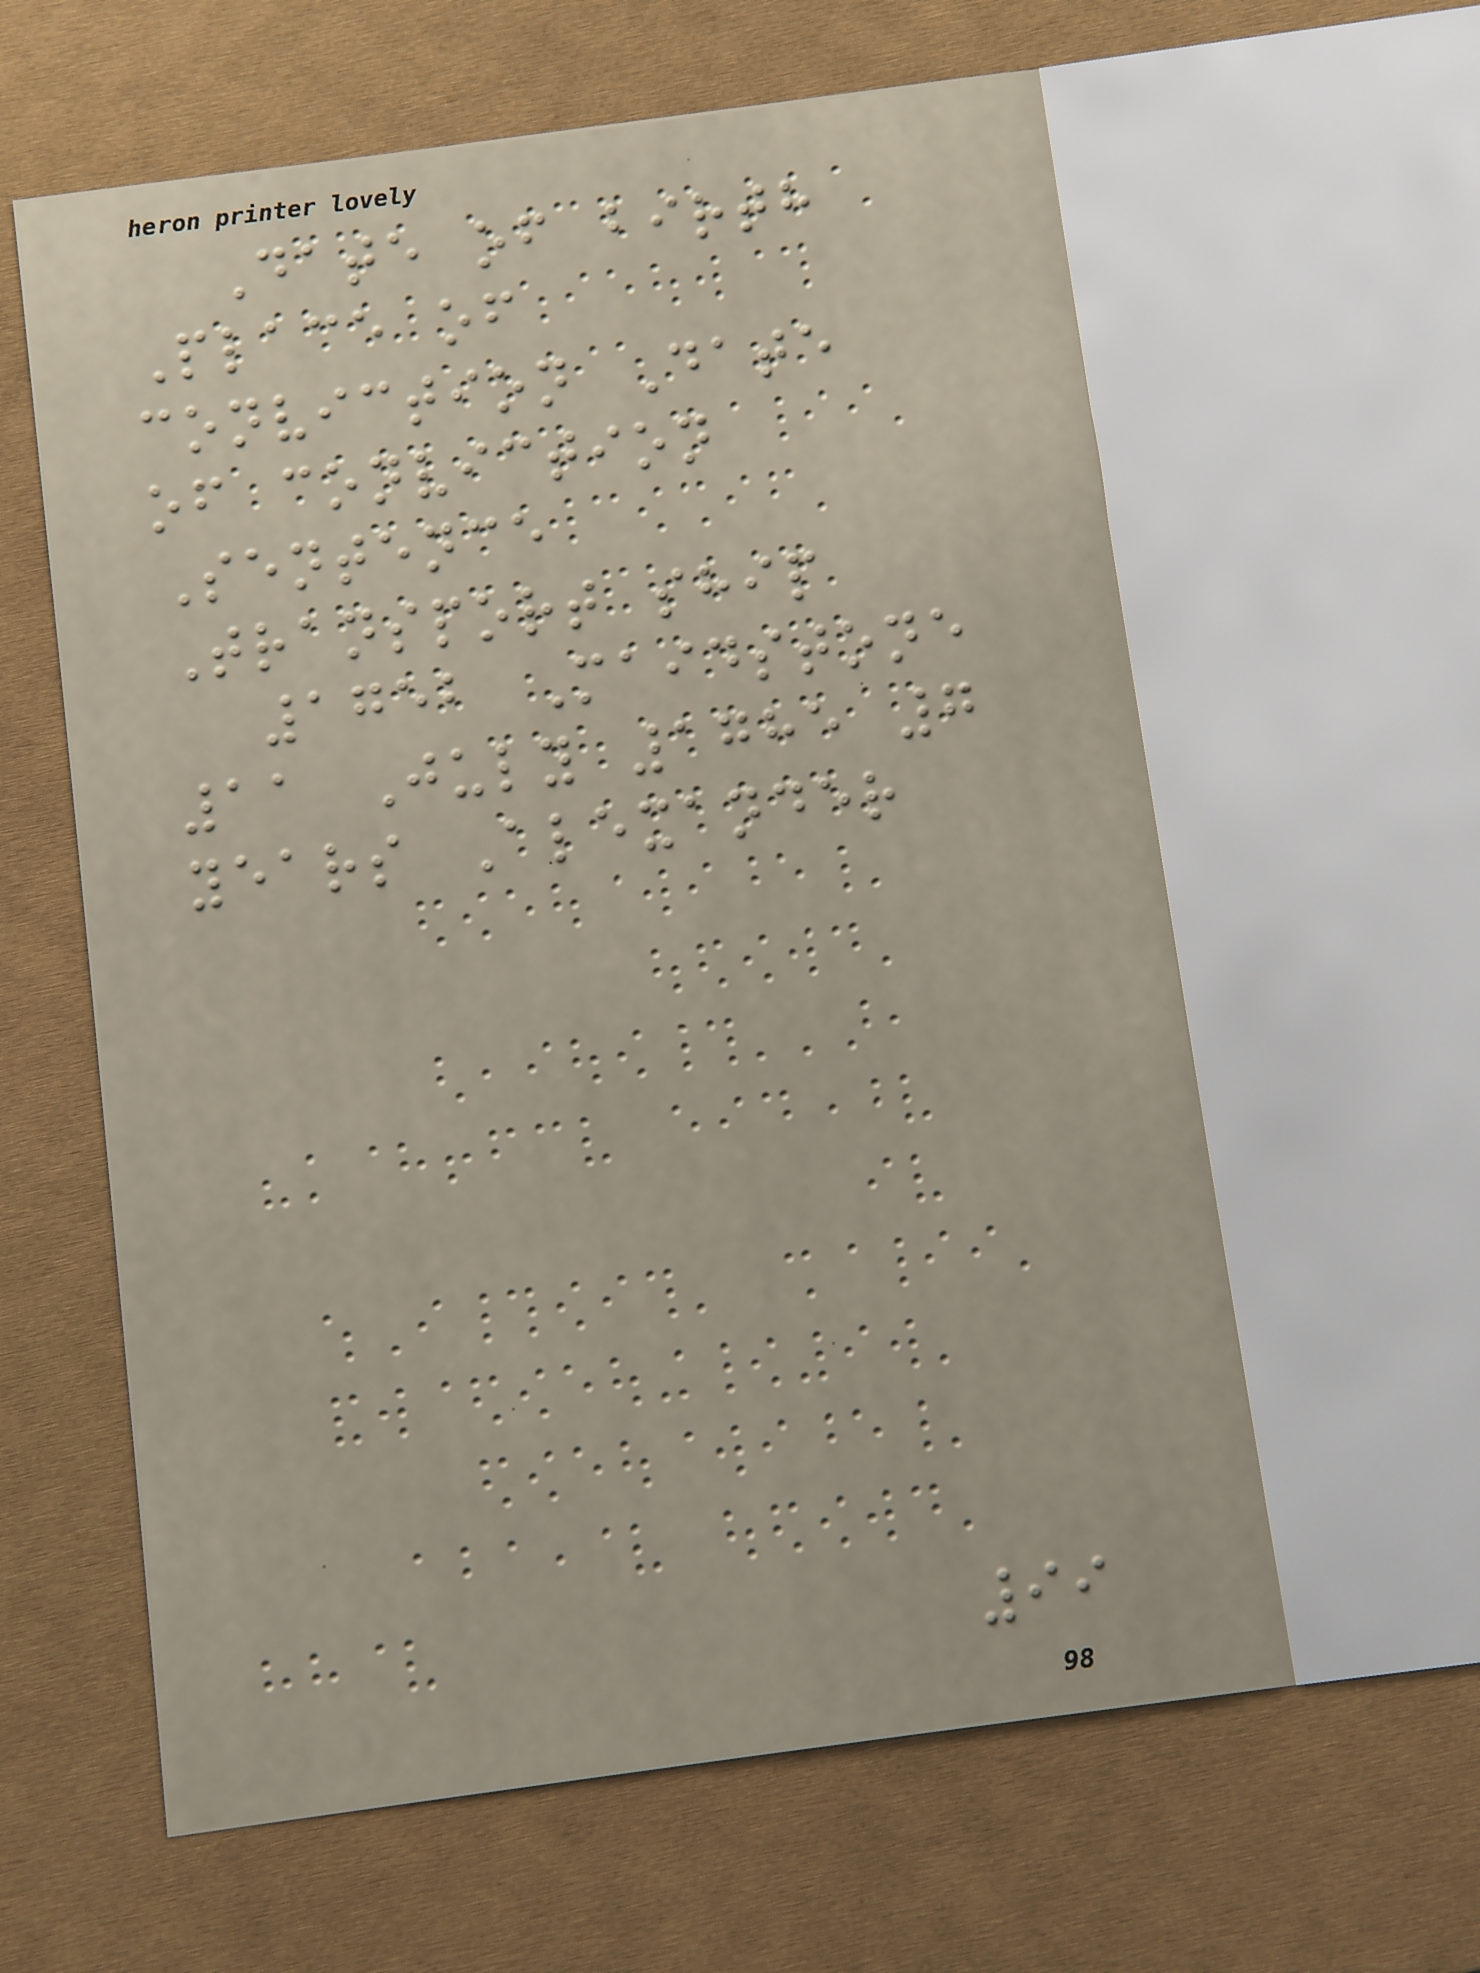Date of birth
Place of
conviction Date
of conviction
Sentence
Transport ship
1752 Maidstone
11 July 1785 7
years Alexander
99
